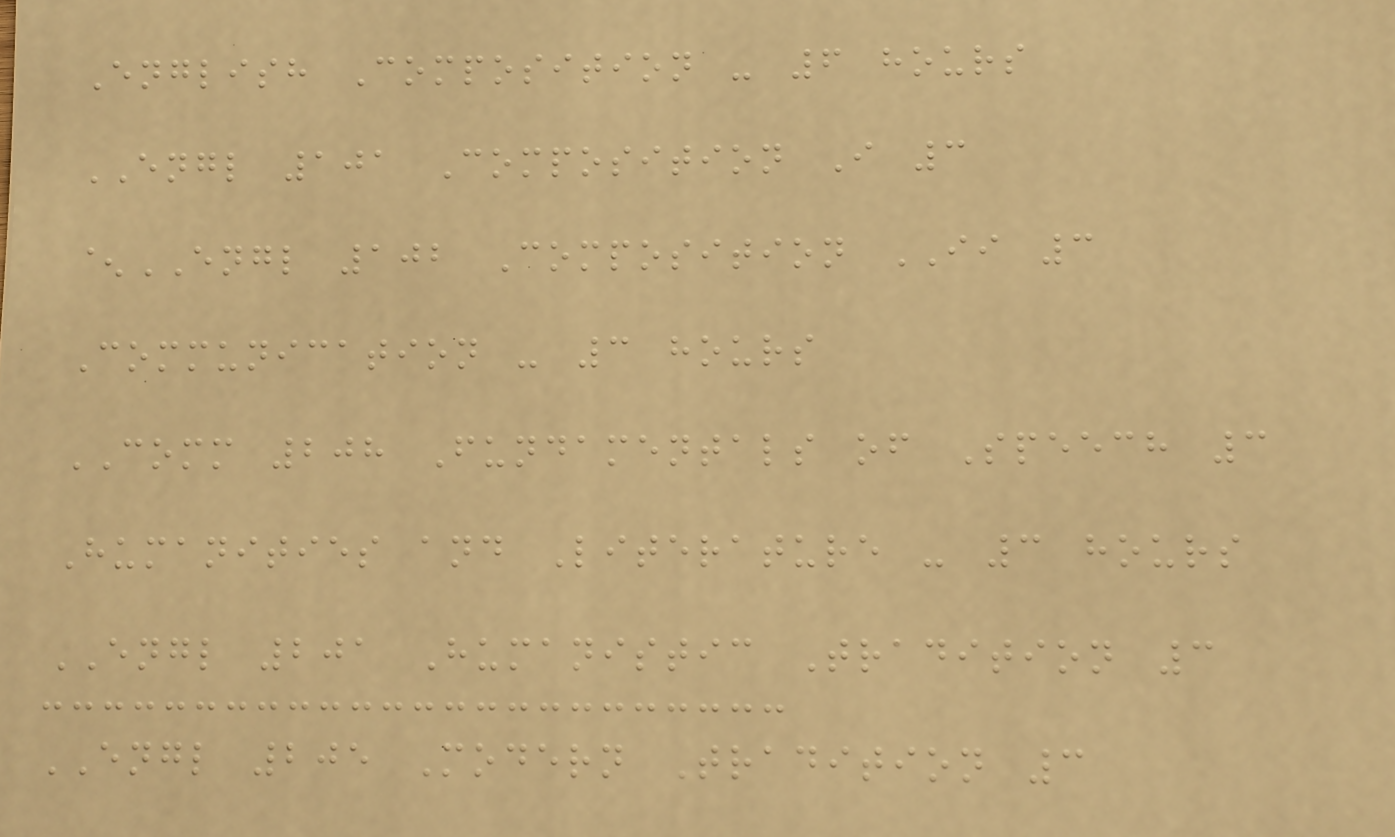English Composition - 6 hours
ENGL 101 Composition I 3
^ENGL 102 Composition II 3
Communication - 3 hours
COMM 208 Fundamentals of Speech 3
Humanities and Literature - 3 hours
ENGL 201 Humanistic Tradition 3
ENGL 205 Modern Tradition 3
